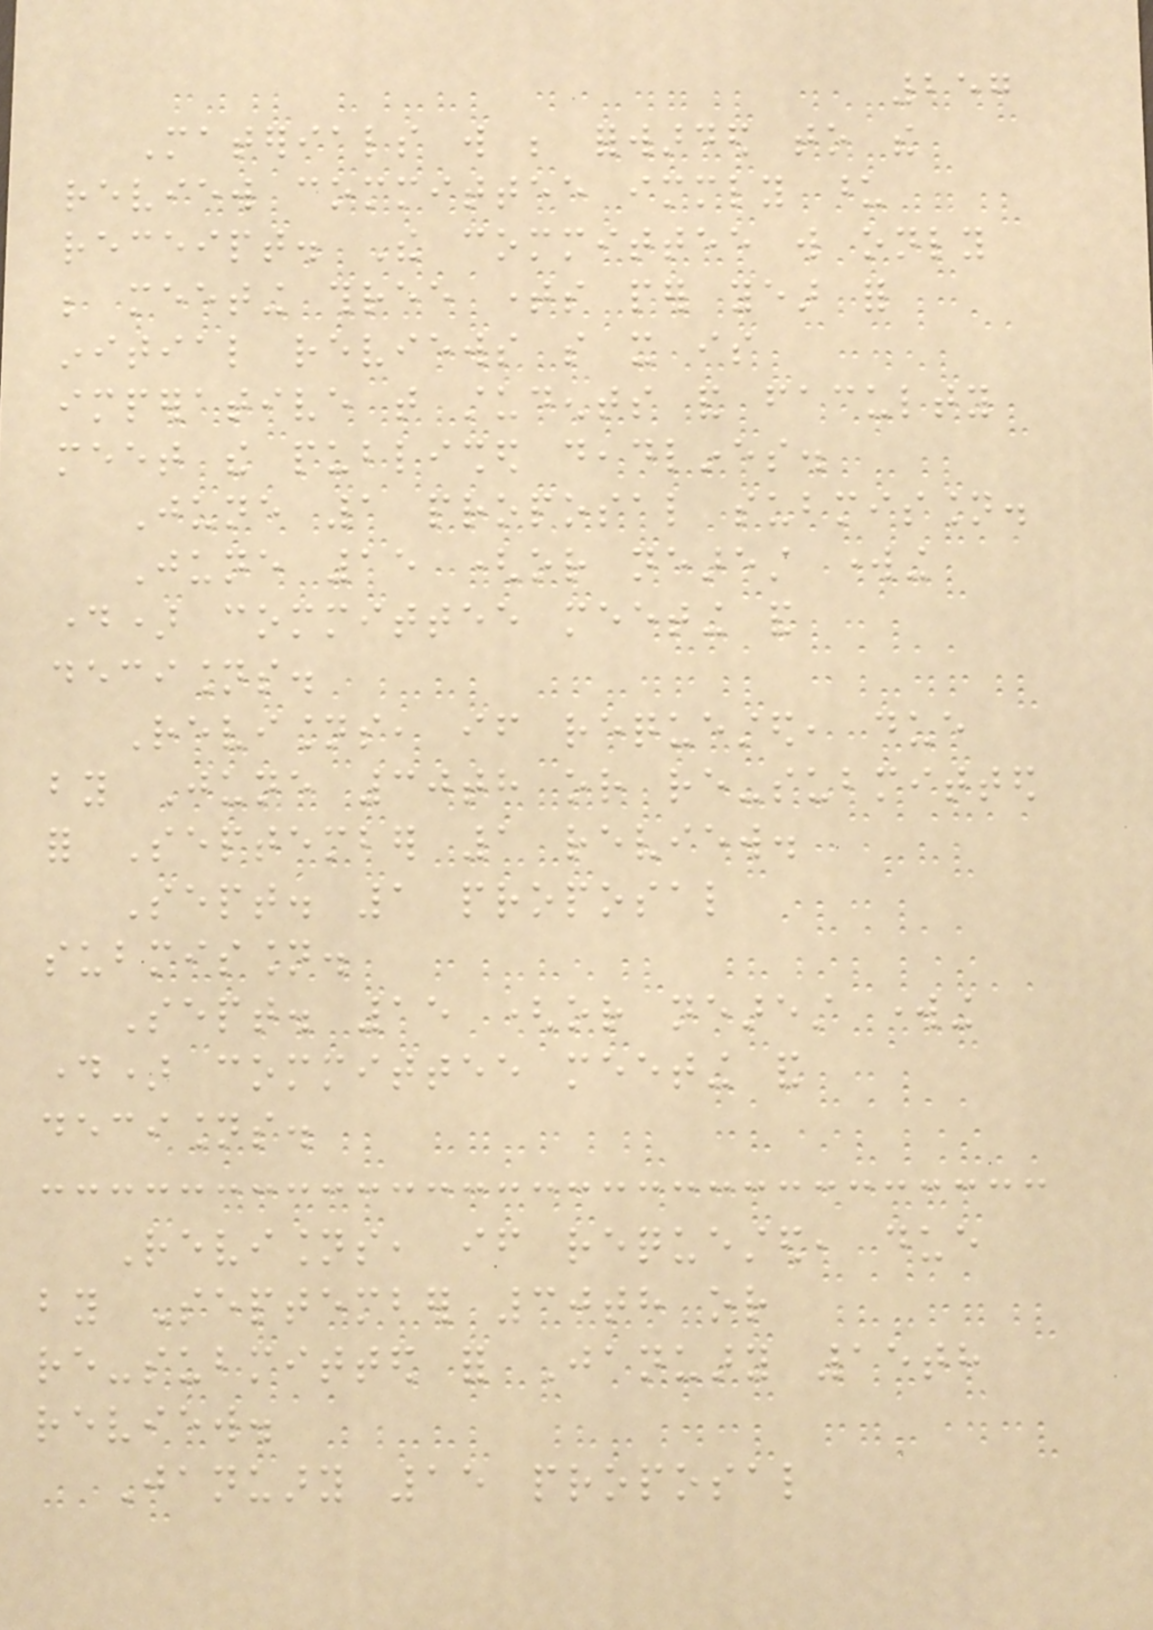257
Materials will be forwarded to the
review committee immediately upon
receipt. The committee will only
be meeting three times per year for
initial reviews so it is
imperative that students and faculty
meet the published deadlines.
June 1 proposal submission.
June 15 (or nearest working
day) committee meeting and
decisions.
Revisions, if requested, due
by June 30th or re-submitted
for September 1 review.
Sept. 1 proposal
submission.
Sept. 15 (or nearest working
day) committee meeting and
decisions.
Revisions, if requested, due
by September 30th or
re-submitted for January 15th
review.
January 15 proposal
